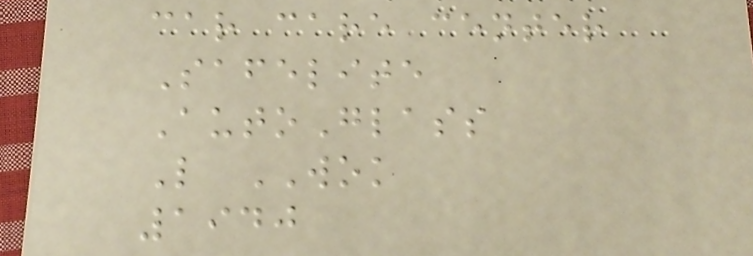car care center
Safelite
AutoGlass
L WOK
1940
